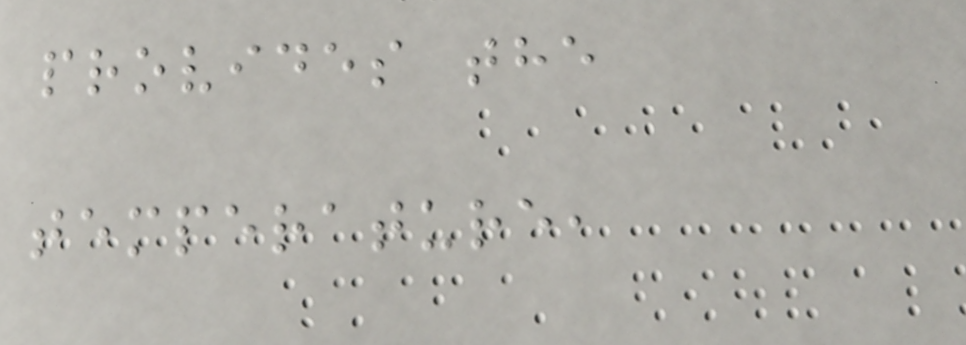provides the
temperature,
